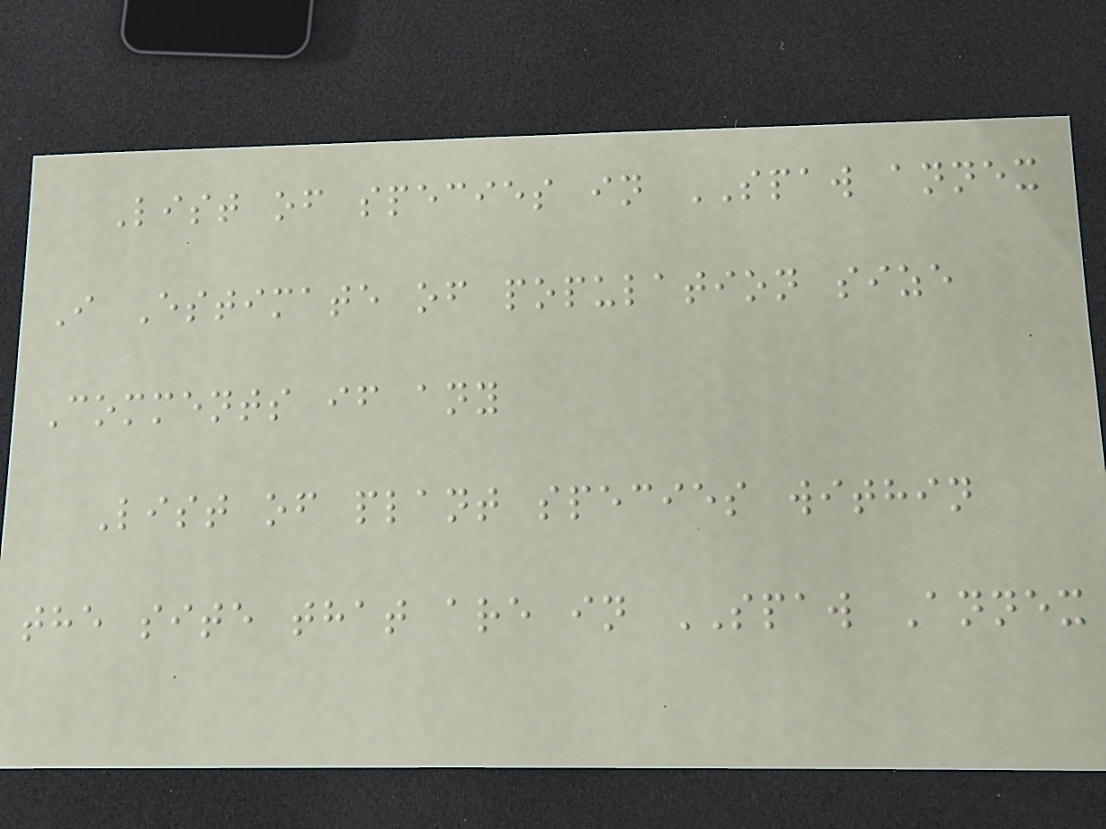List of species in SPAW annex
I Estimate of population size
Comments if any
List of plant species within
the site that are in SPAW Annex
